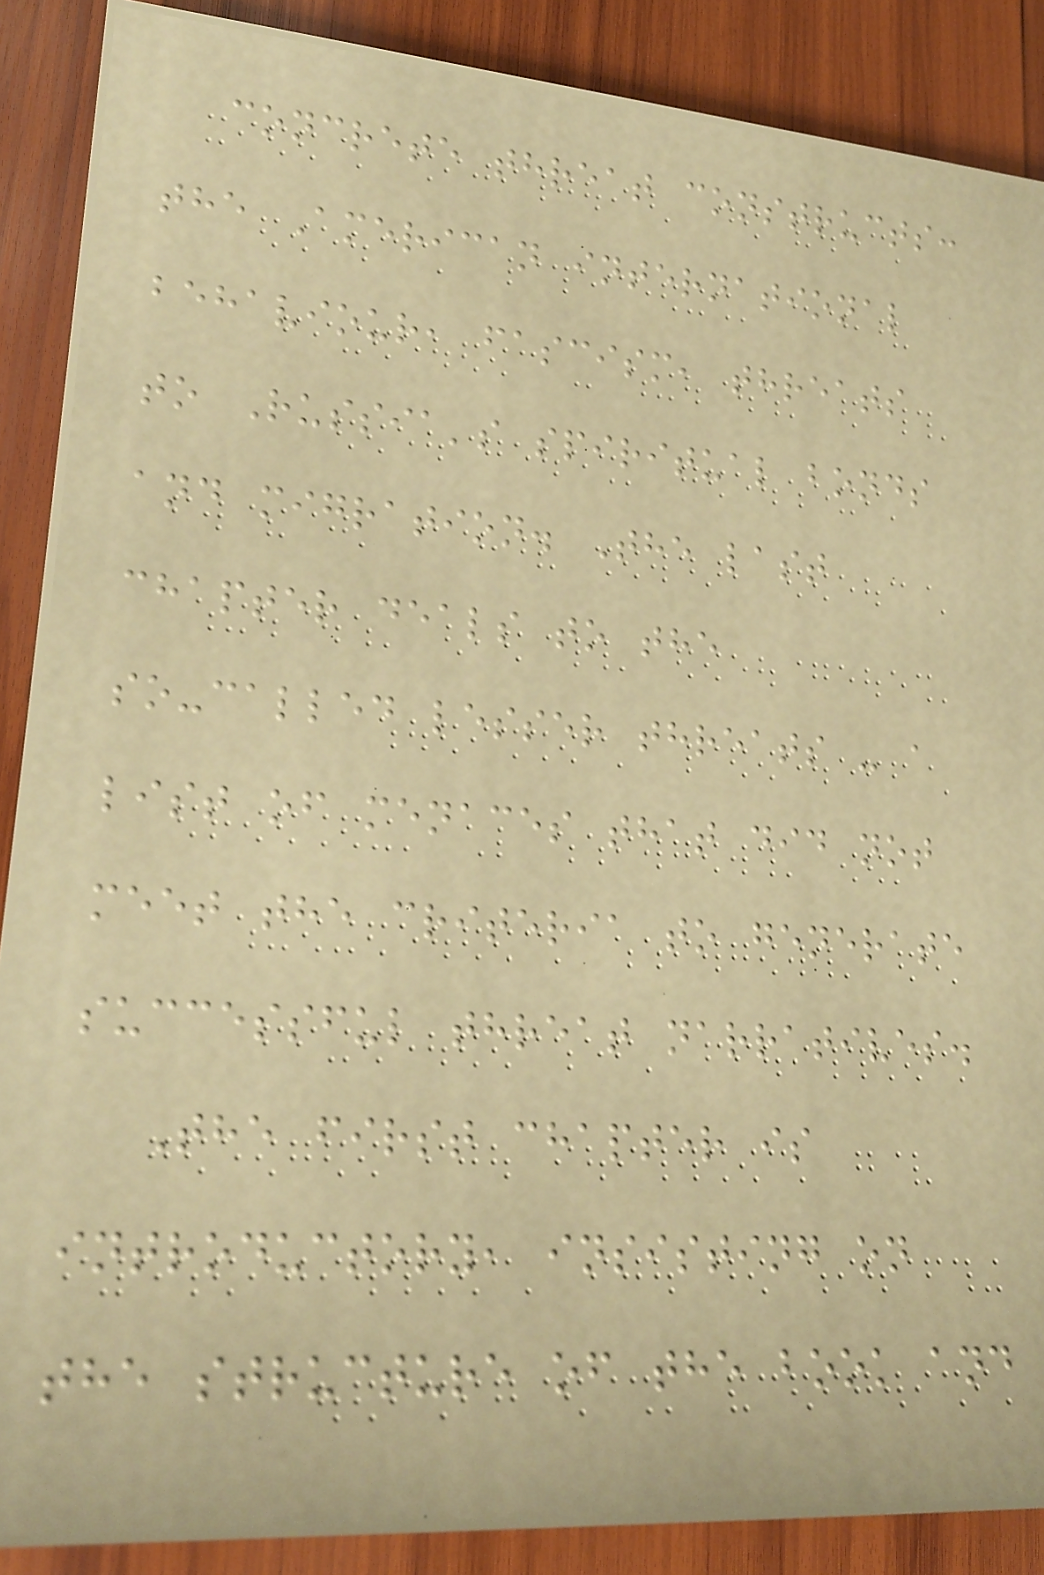concrete threat constructs:
the American international
behaviour, fascism, threats
to Russia's spiritual bonds
and migration. The last
chapter deals to the
so-called lesser threats - a
list of menaces that did not
meet the criteria to generate
successful threat narratives.
The first chapter is
introductory, insisting on
the structure of the book and
